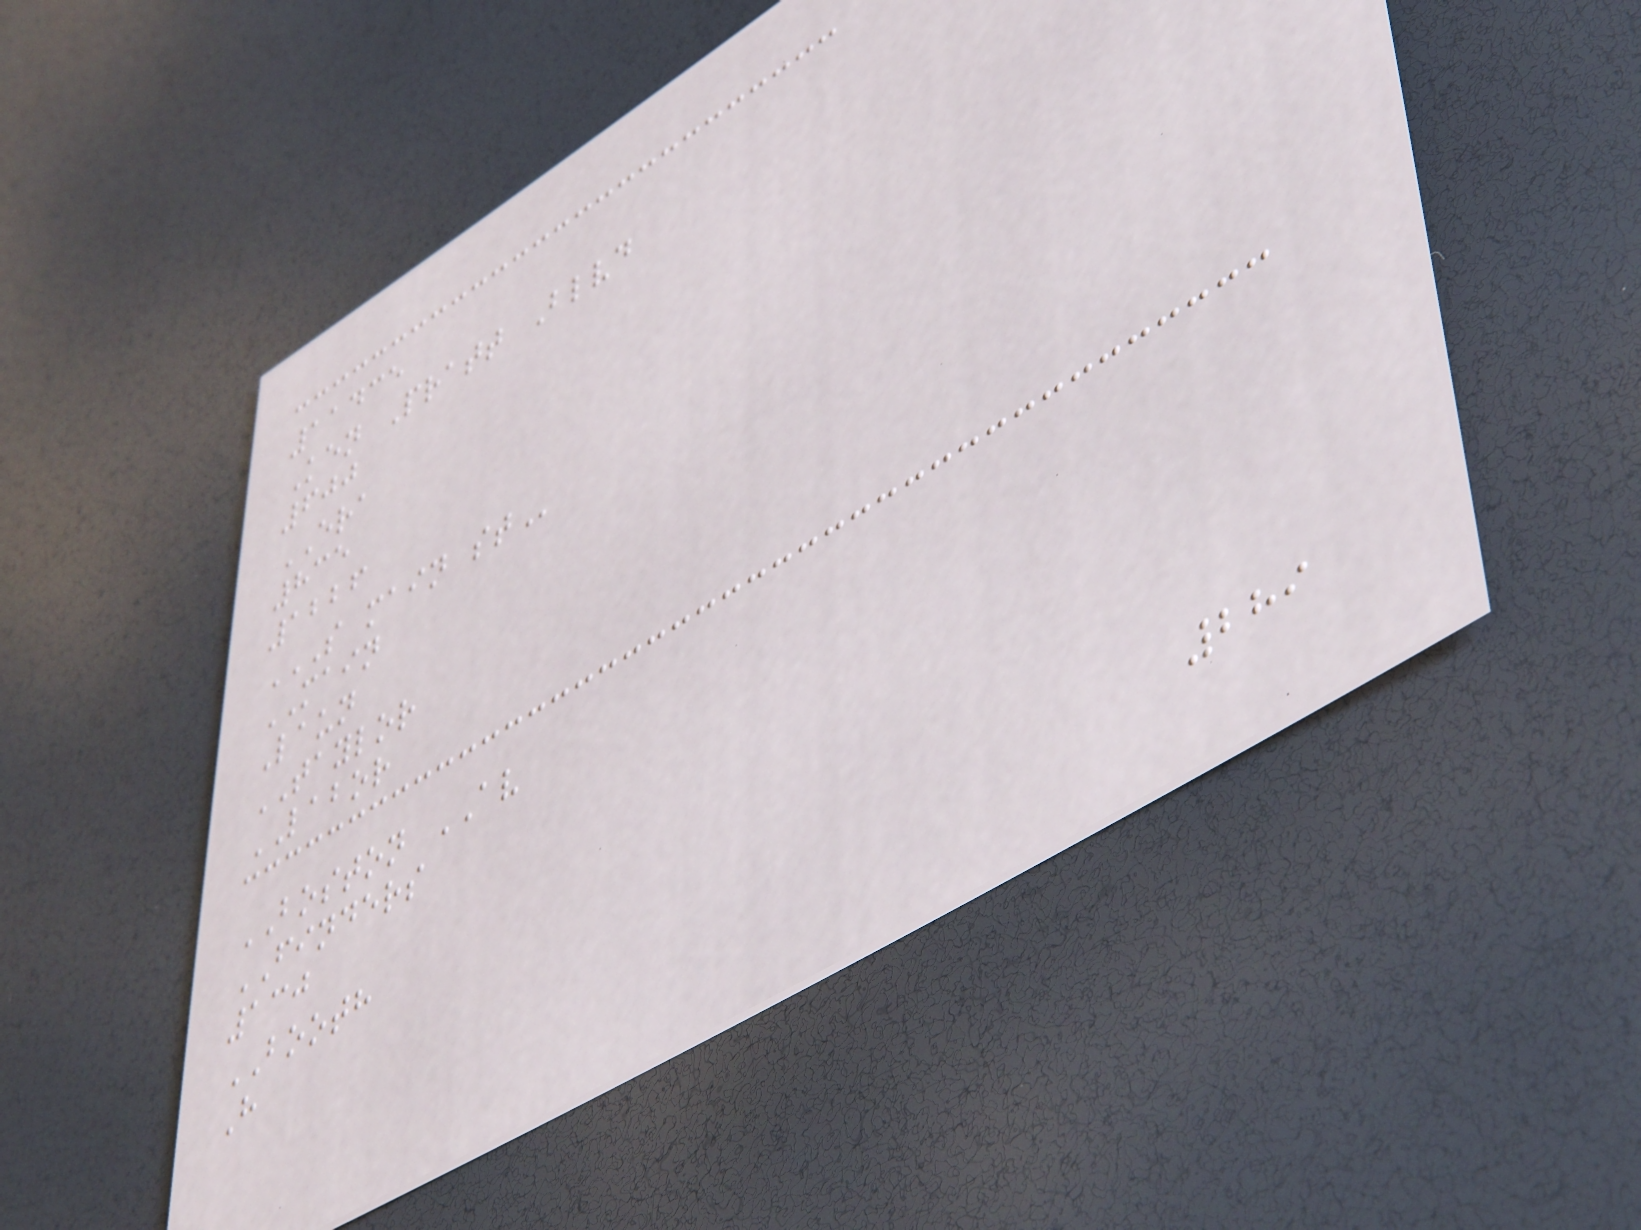11435
Ken Pratt Blvd
600
ERA
835
1226
S MAIN ST
MAIN
Laun
TAYLOR
LABOR
BOSTON AV
FINDERS
130
BOOTH
H
289
